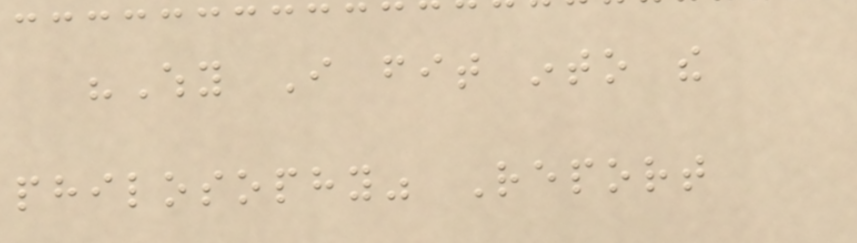"Why I fit into the
philosophy" Report
